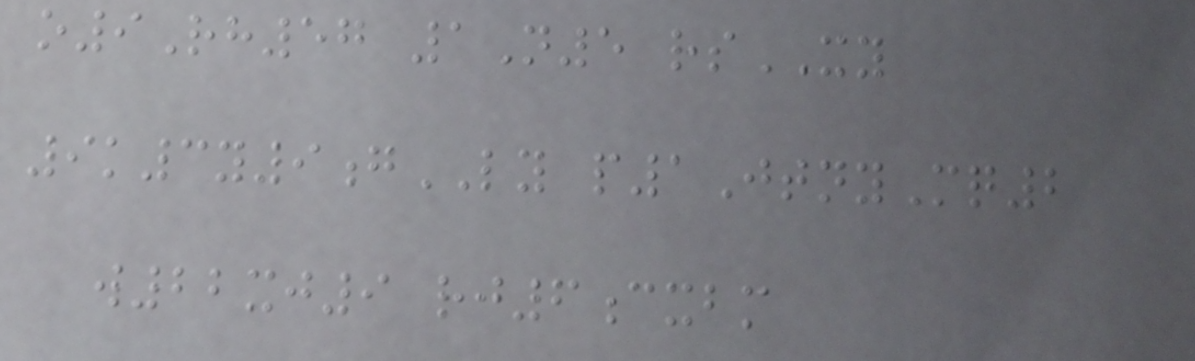o9Rh57 1N5 rsXY
9k3y9gLY p1JtnyMq2
w22xj9 rj6cxbm
